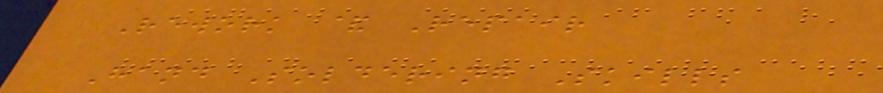Rework & Repair
Hand Soldering Skills
